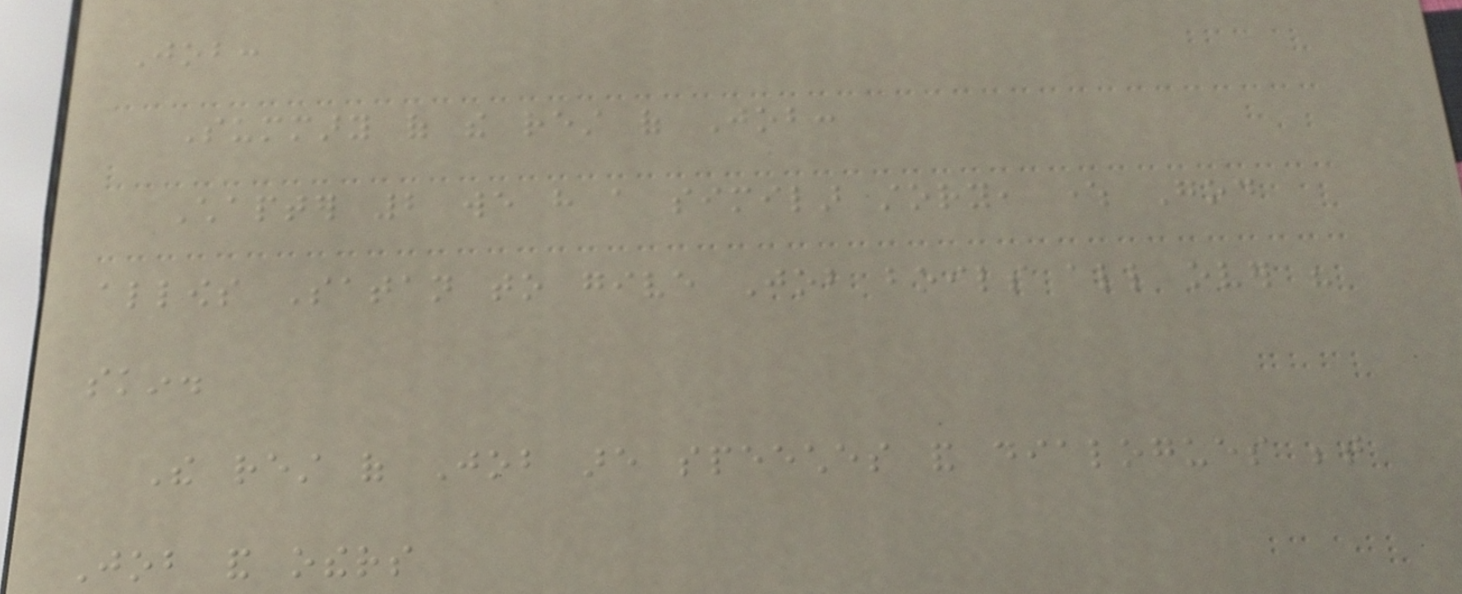Job:
Summary of the rest of Job:
Chapter 2 we have a similar story, where God
allows Satan to give Job boils all over his
skin.
The rest of Job are speeches and dialogues between
Job and others
